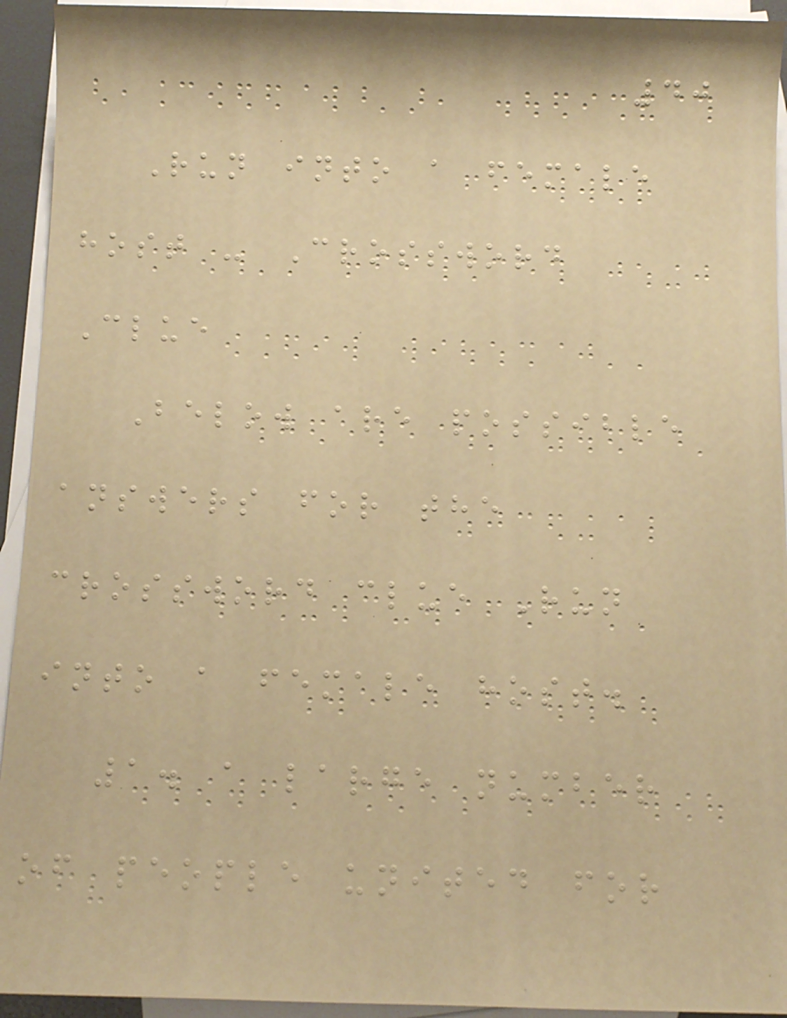40
Run into a female
host - Crossword
Clue
Below are possible
answers for the
crossword clue Run
into a female host.
1. a large number
of people united for
